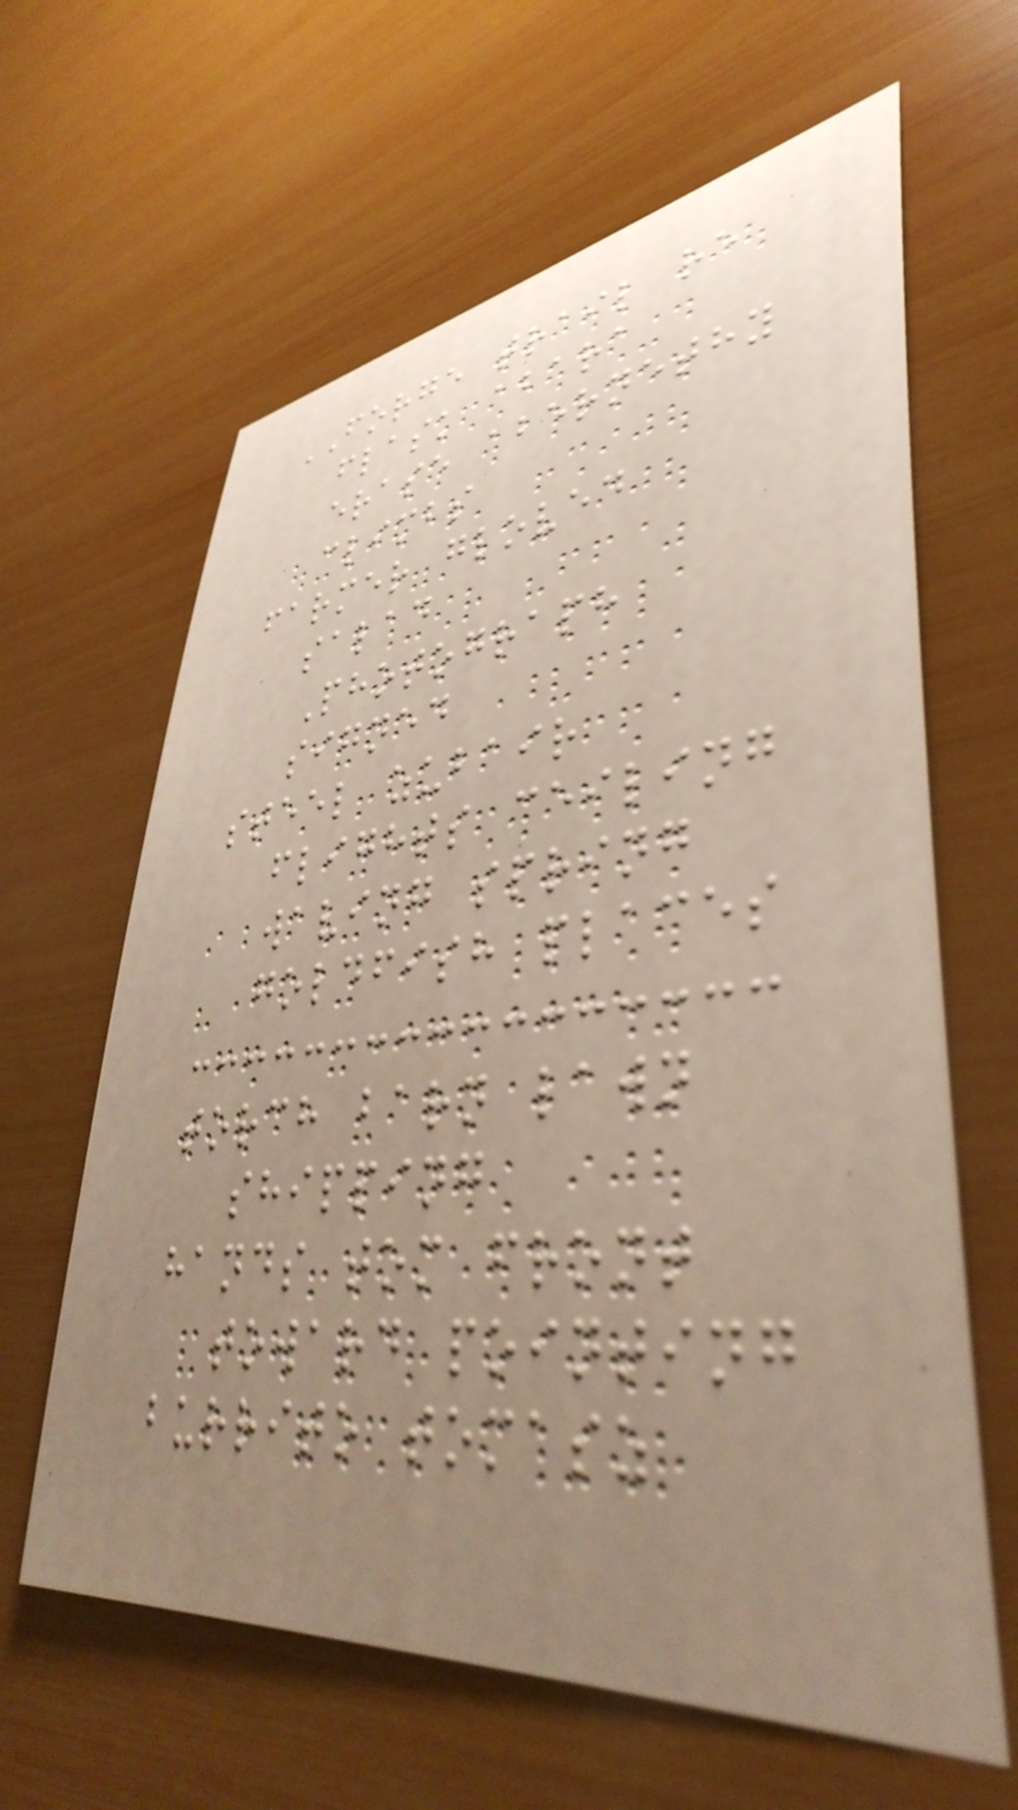FORGE trail re
flask abara
erase abernethy
climbs
farmer gloved
salad
Photograph
signed
steel zubair
flights ceiling
waving spring
goldfish places
torch barn lawn
shipping
hands tom front
toward pointing
burrito tomasz
